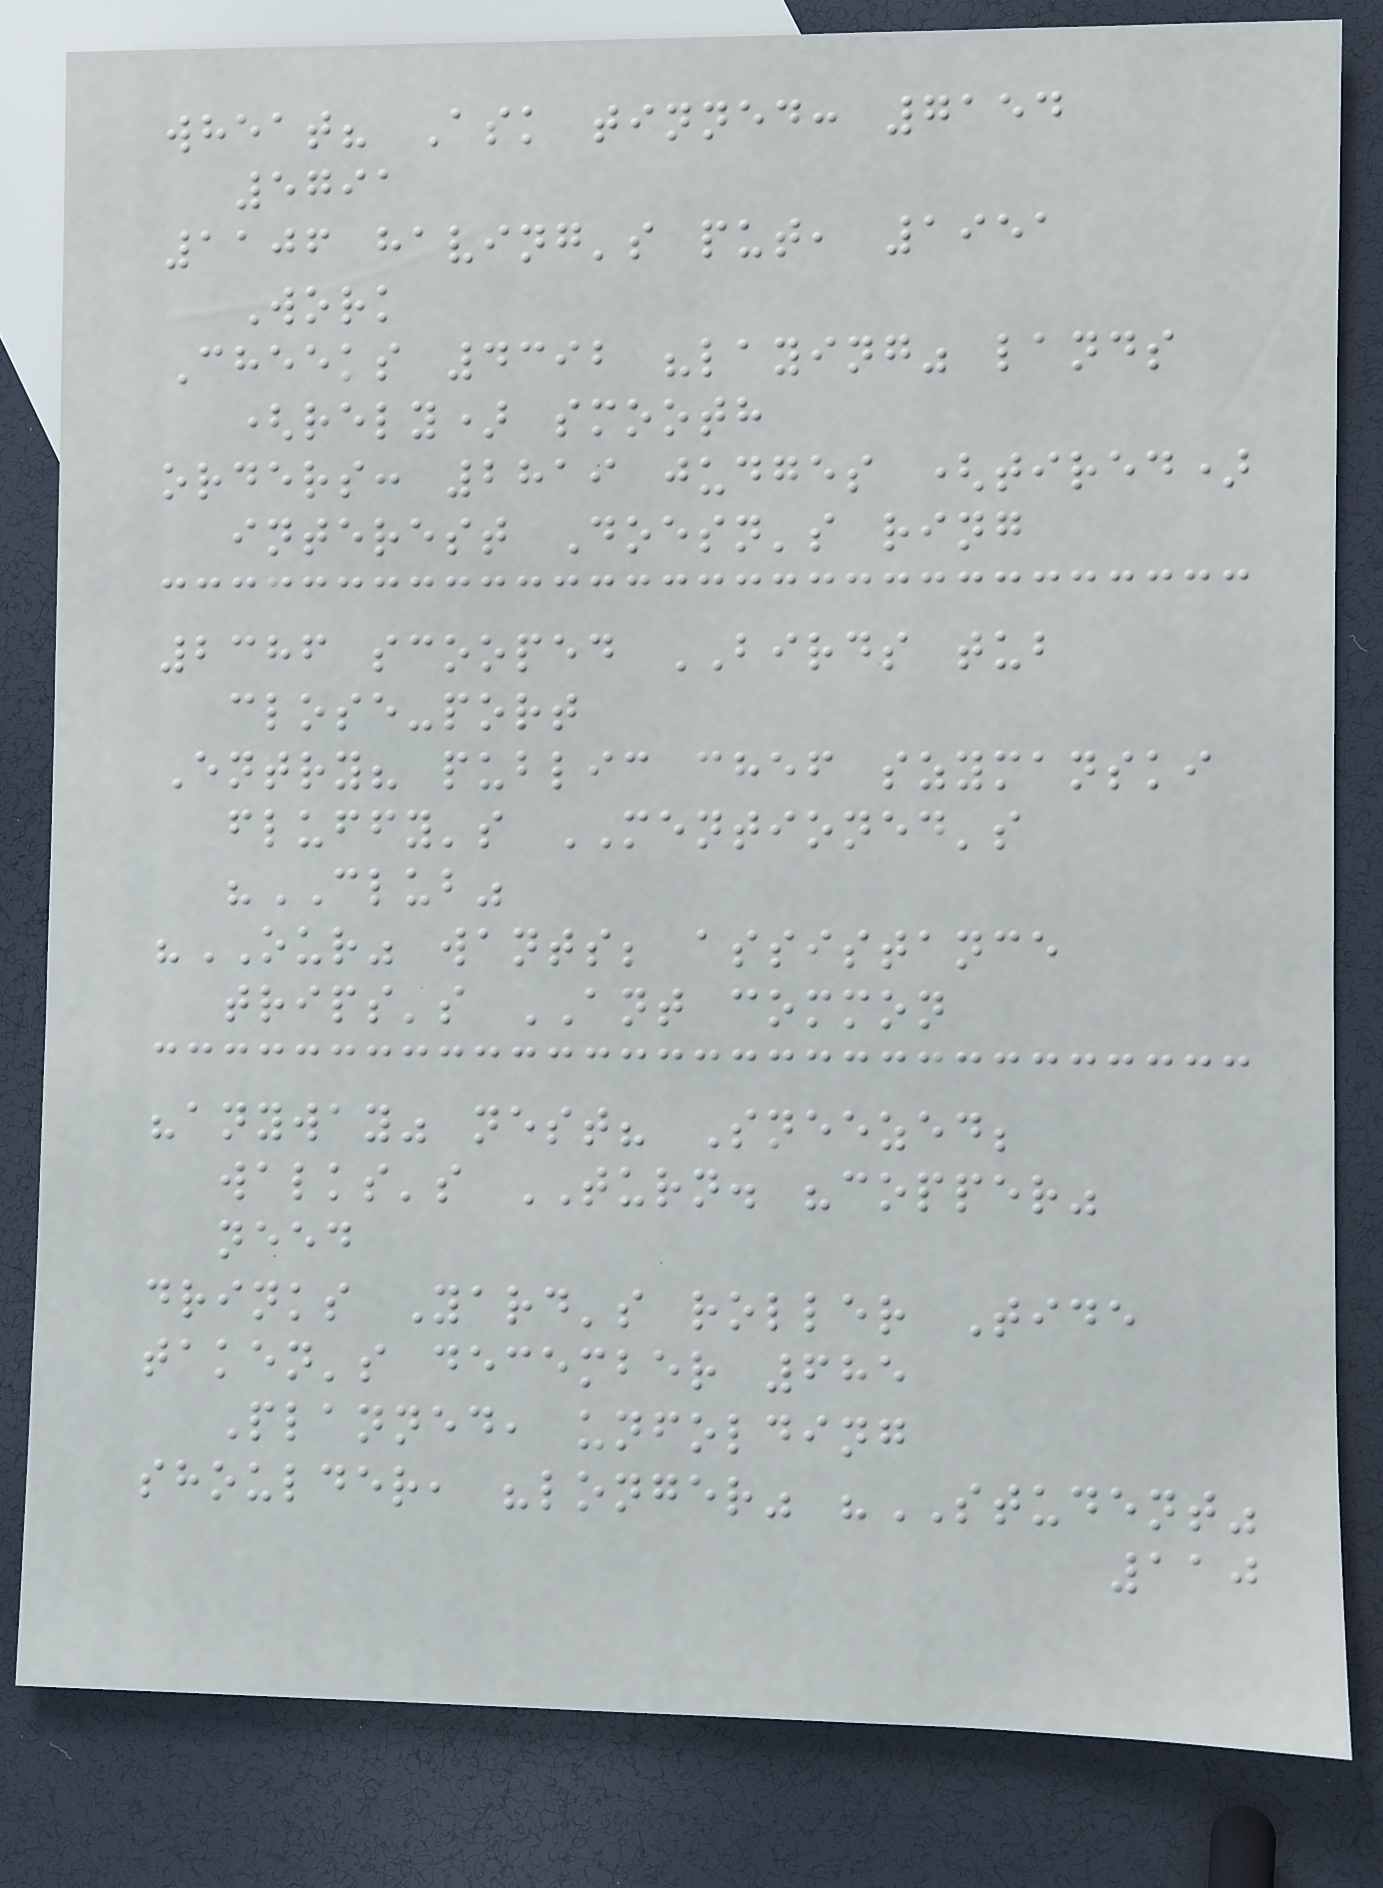wheat? Ask tinned: 7154
5791
1106 having's put, 1951
Work
Cheeks 4392 "laying" lands
(rely) smooth
orders: 2819 judges (tired)
interest Doesn's ring
2386 scooped BIRDS tub
close-port
Entry? public chef szymanski
fluffy's MENTIONED's
"CLUB"
"OUR" wants; assistance
trips's ANT common
"anyway" nest? Sneezed;
walks's TURN. "copper"
need
drinks Yard's roller Tide
taken's december 685
Planned, unfolding
shoulder, "longer" "STUDENT"
110
